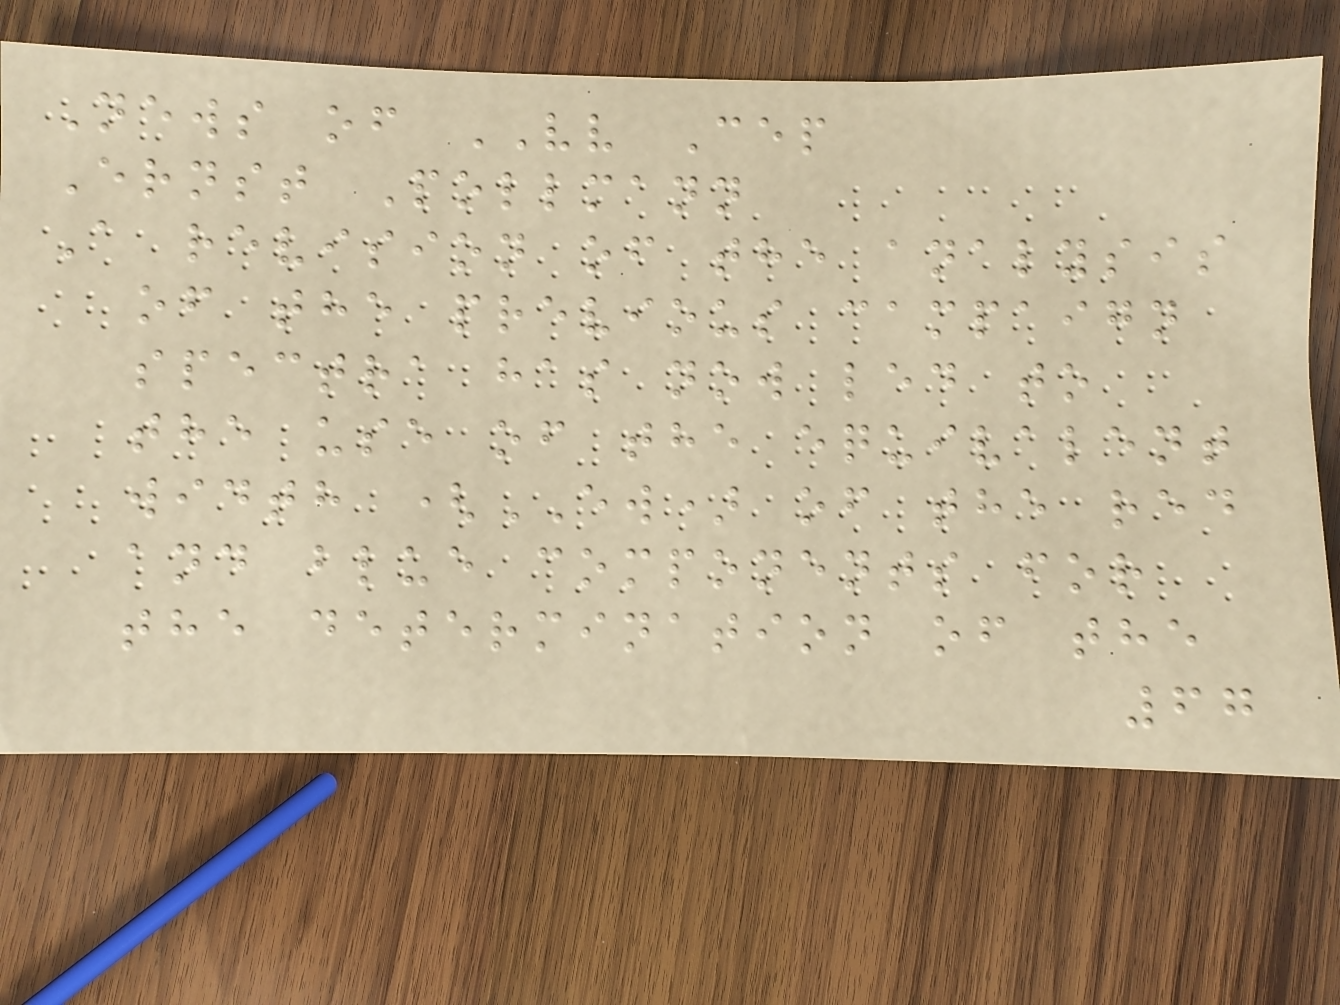News of VV Cep
Ernst Pollmann
A revision of the analysis
of the previous campaign
spectra has now led to
the use of the equivalent
width (EW) of the red
and blue components for
the determination of the
67
